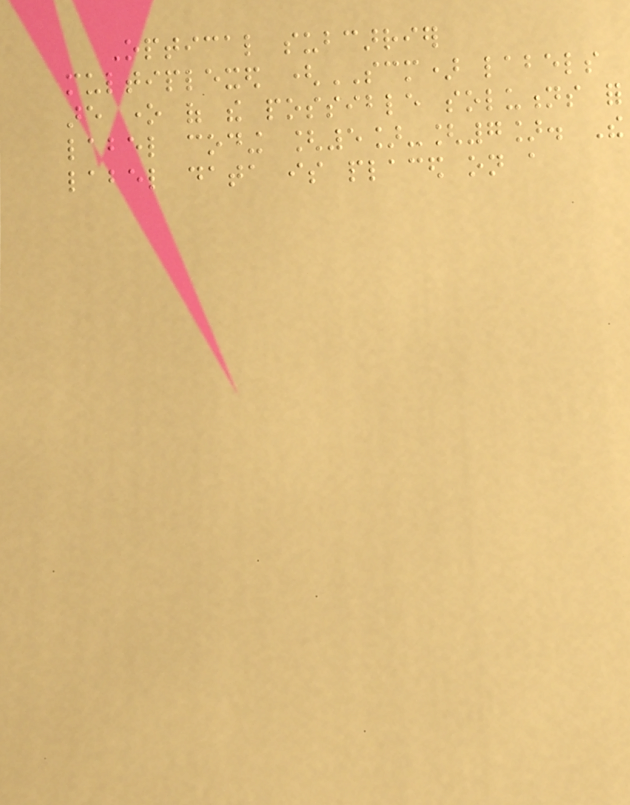Optical subcarrier
multiplexed (SCM) labels
are one of the possible solutions for
label coding [5]-[7]. The
label data is placed on a
